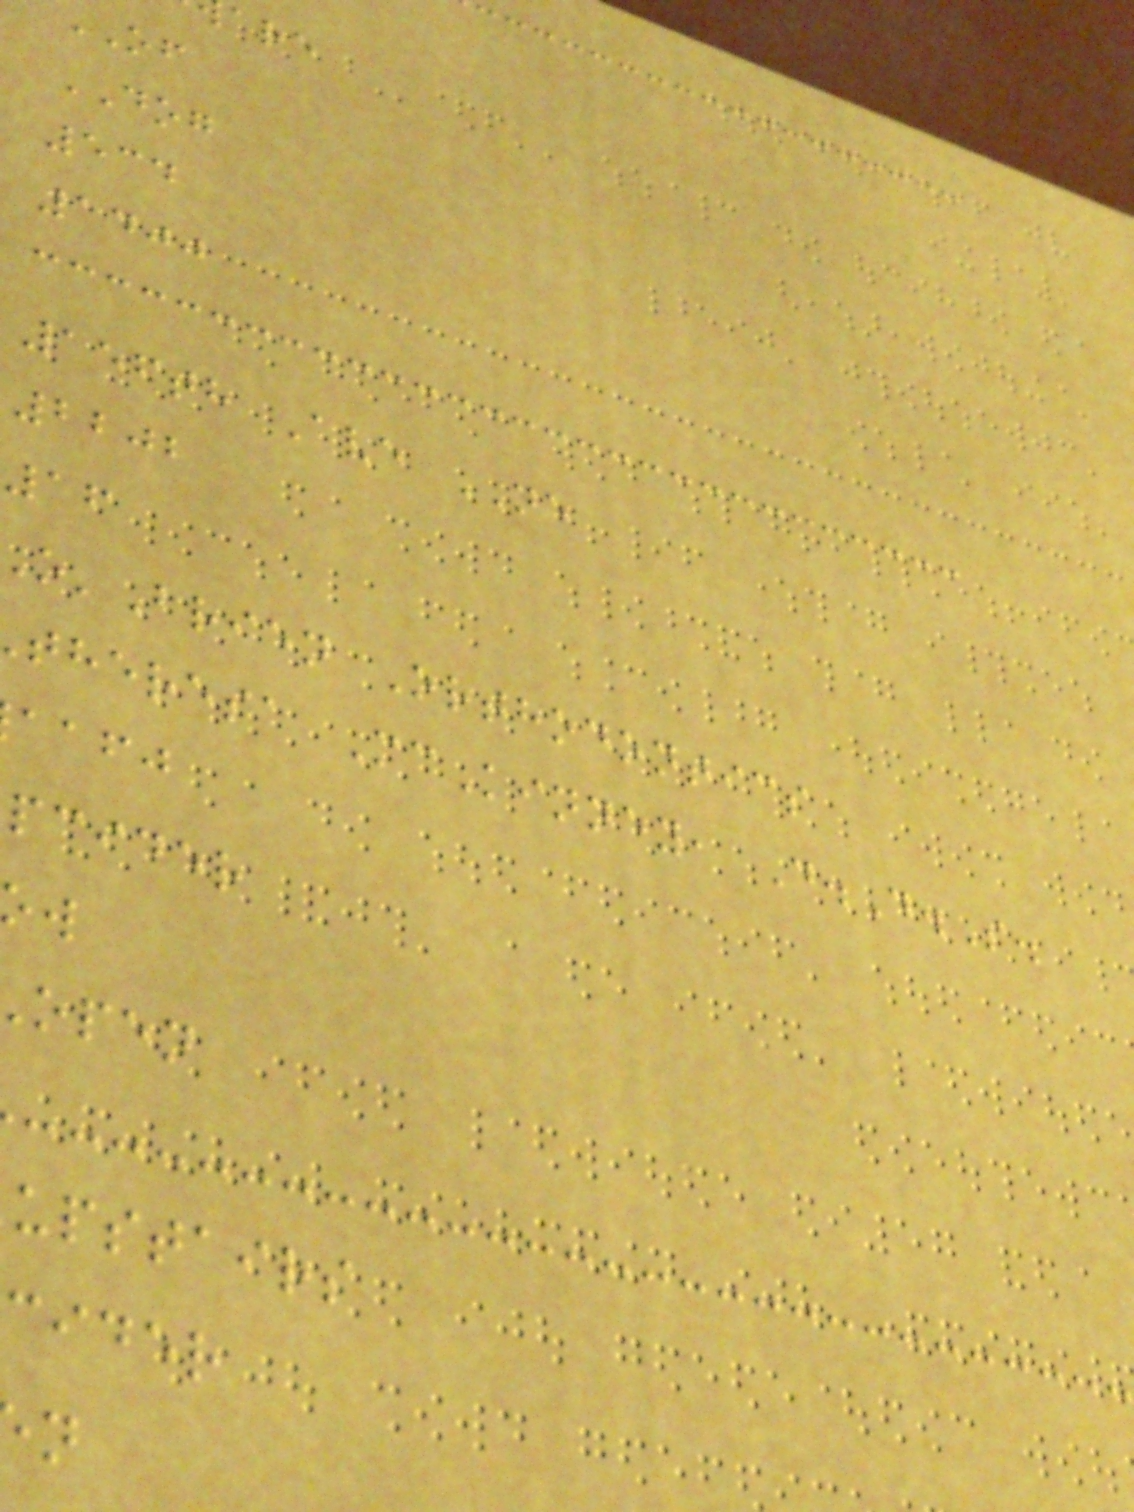DOG
534
1400
156th Ave NE
2202
16
'Brien Orthodontics
theresa McKinney, D.D.S.
aafj
pcider
open
upstairs
cider
